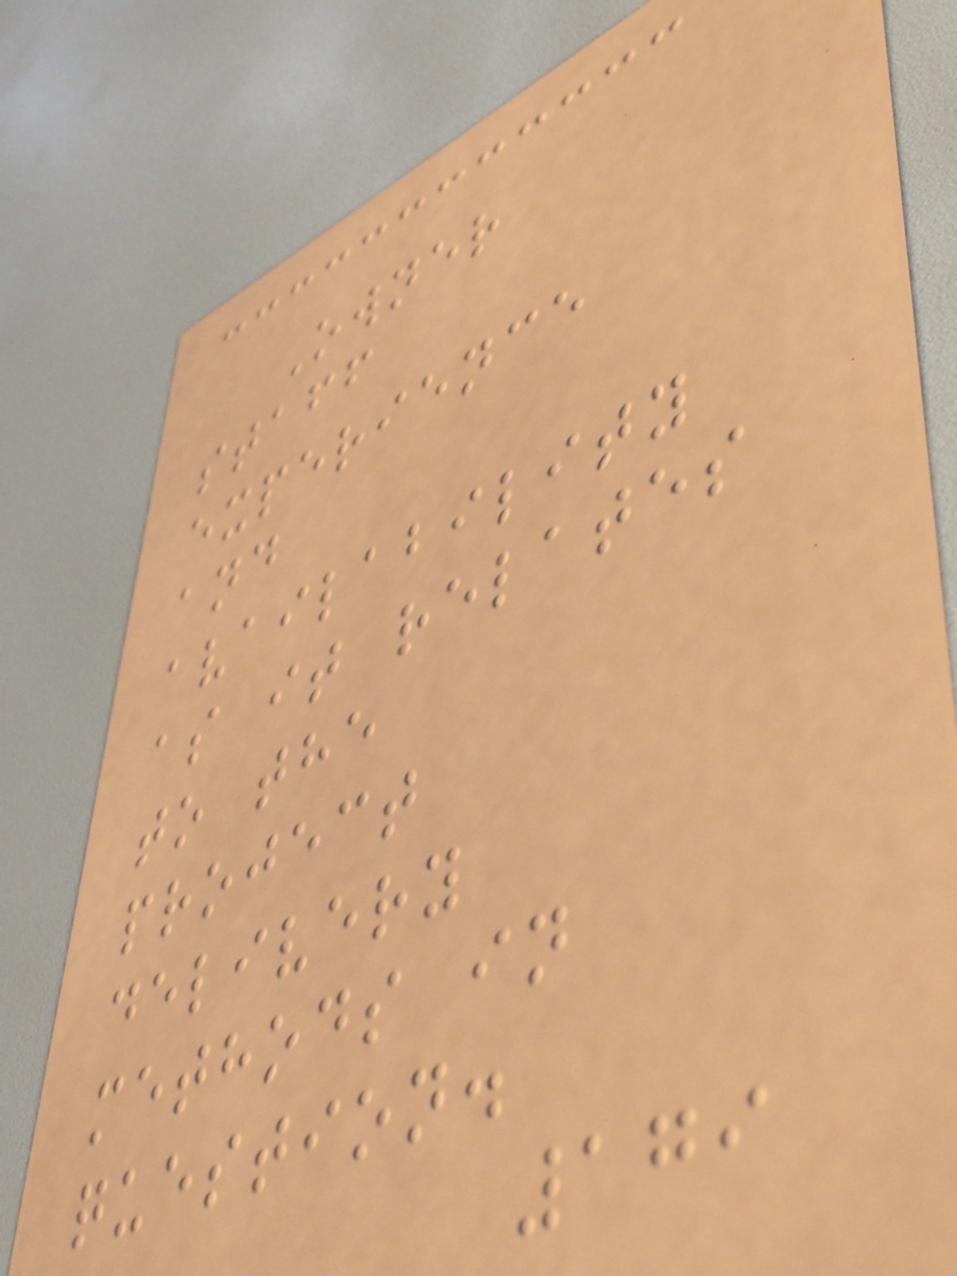Owner
staff
experience
and
availability
as it relates
to the
project
delivery
methods in
question.
179
